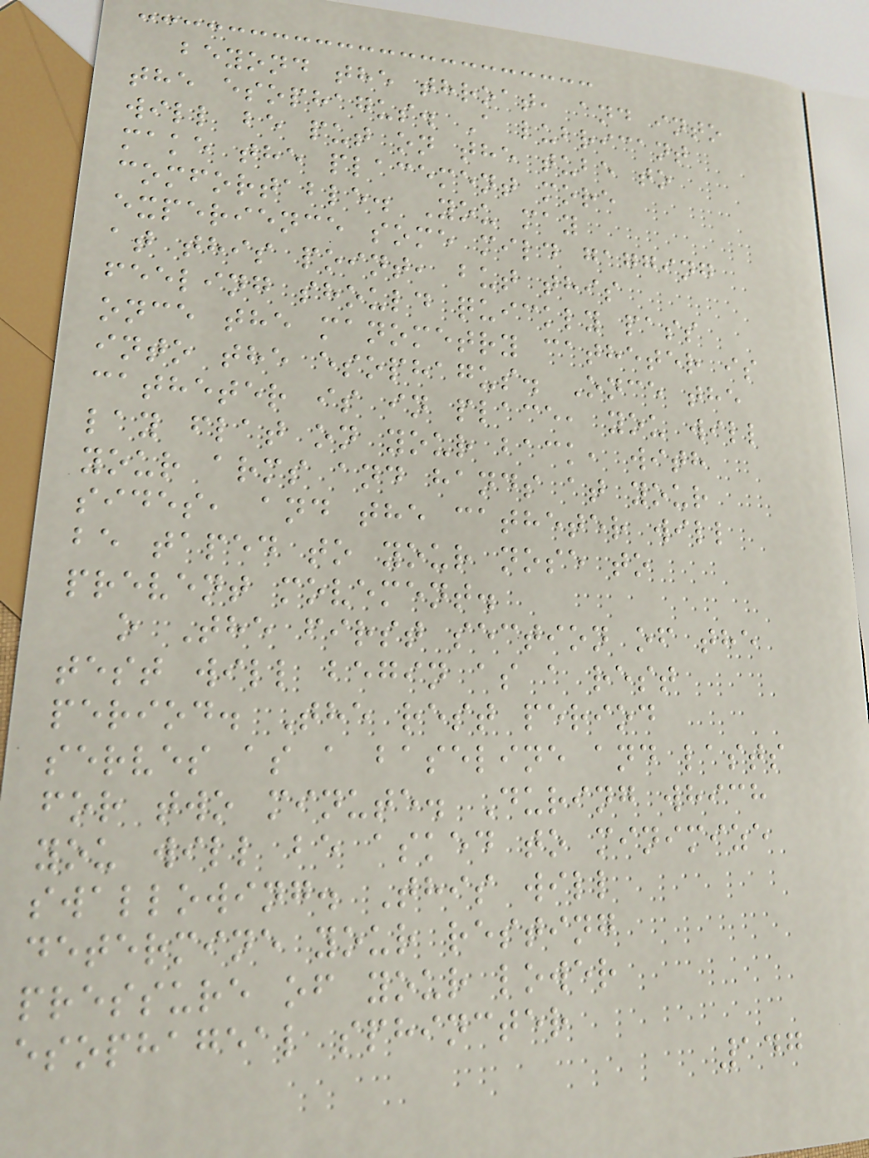beyond the throat, and into
the esophagus. A lubricant
will be put on the tube to
make the placement more
comfortable. You may
experience some mild gagging
at this point, but this
feeling should quickly pass
once the manometry catheter is
into the esophagus. Once the
catheter is in place, you will
lay flat on your back, with
your arms and hands at your
sides, and the catheter will
be taped to your nose to
prevent movement.
o The first section of the
test will begin as a rest
period. The rest period
serves as a baseline and lasts
for two minute. During which
you will be asked to minimize
swallowing. This will
determine your resting
pressure of your lower
esophageal sphincter
147
